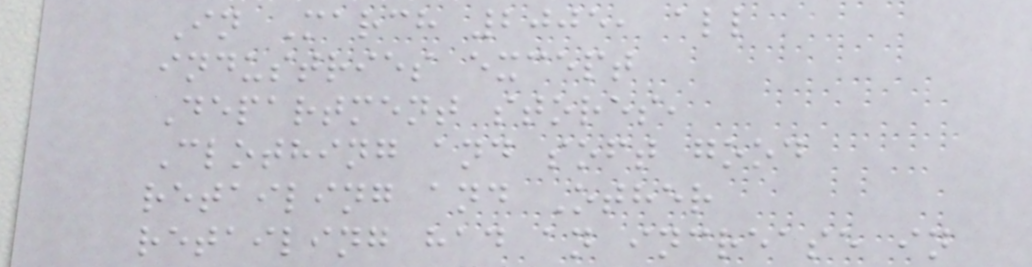In March 2005, all
industries except
Department stores,
Clothing and soft good
retailing and Other
retailing had an increase in
